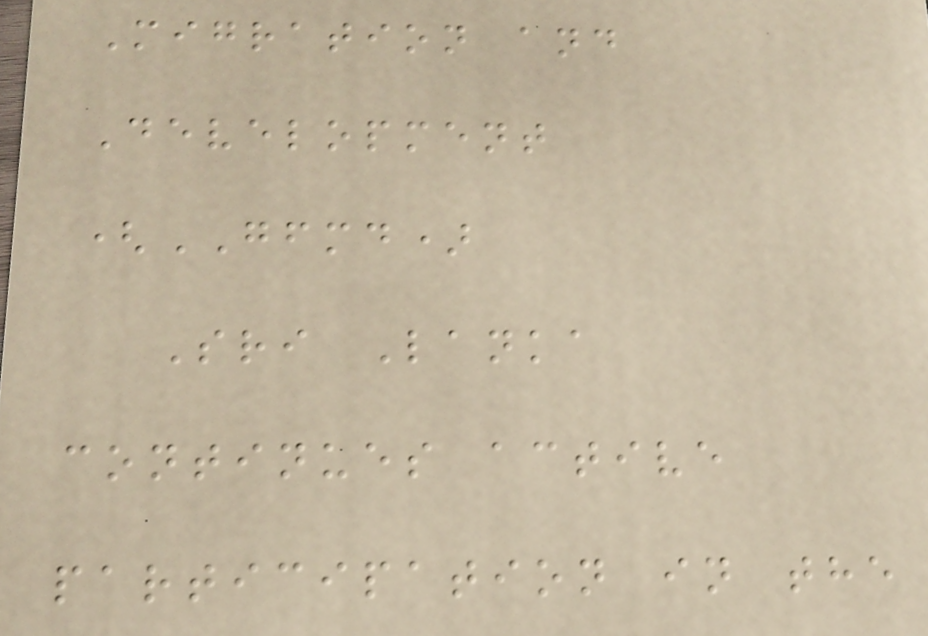Migration and
Development
(GFMD)
Sri Lanka
continues active
participation in the
